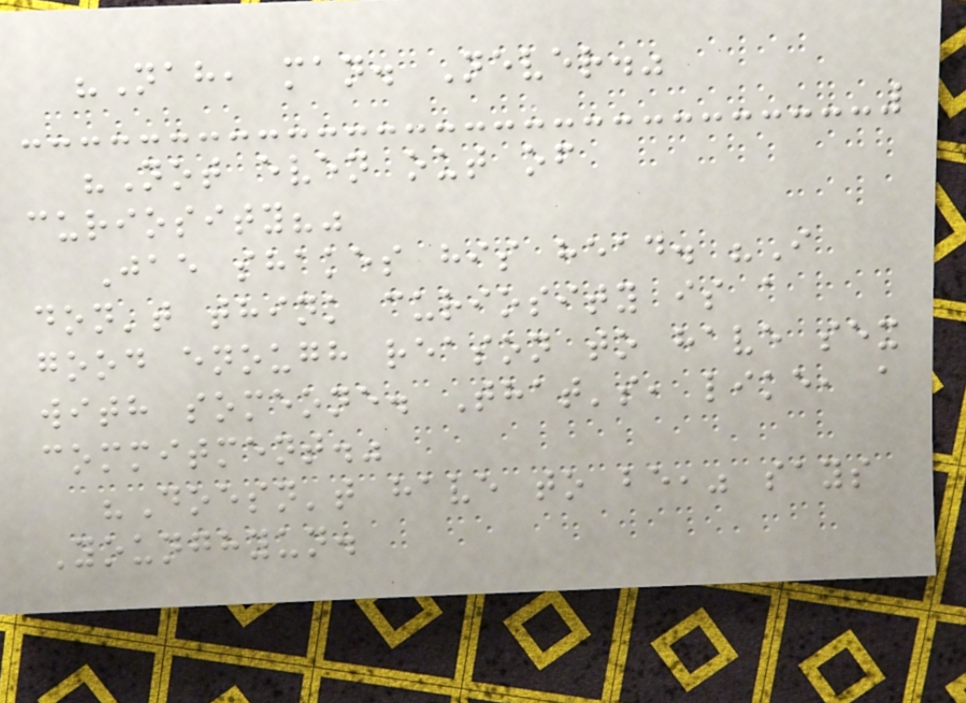"Nah, man. Never."
"Not even out of
curiosity?"
Jae shakes his head. "I
don't think curiosity is a
good enough reason to have sex
with someone. That's, like, a
commitment."
"Doesn't have to be," says
Younghyun.
